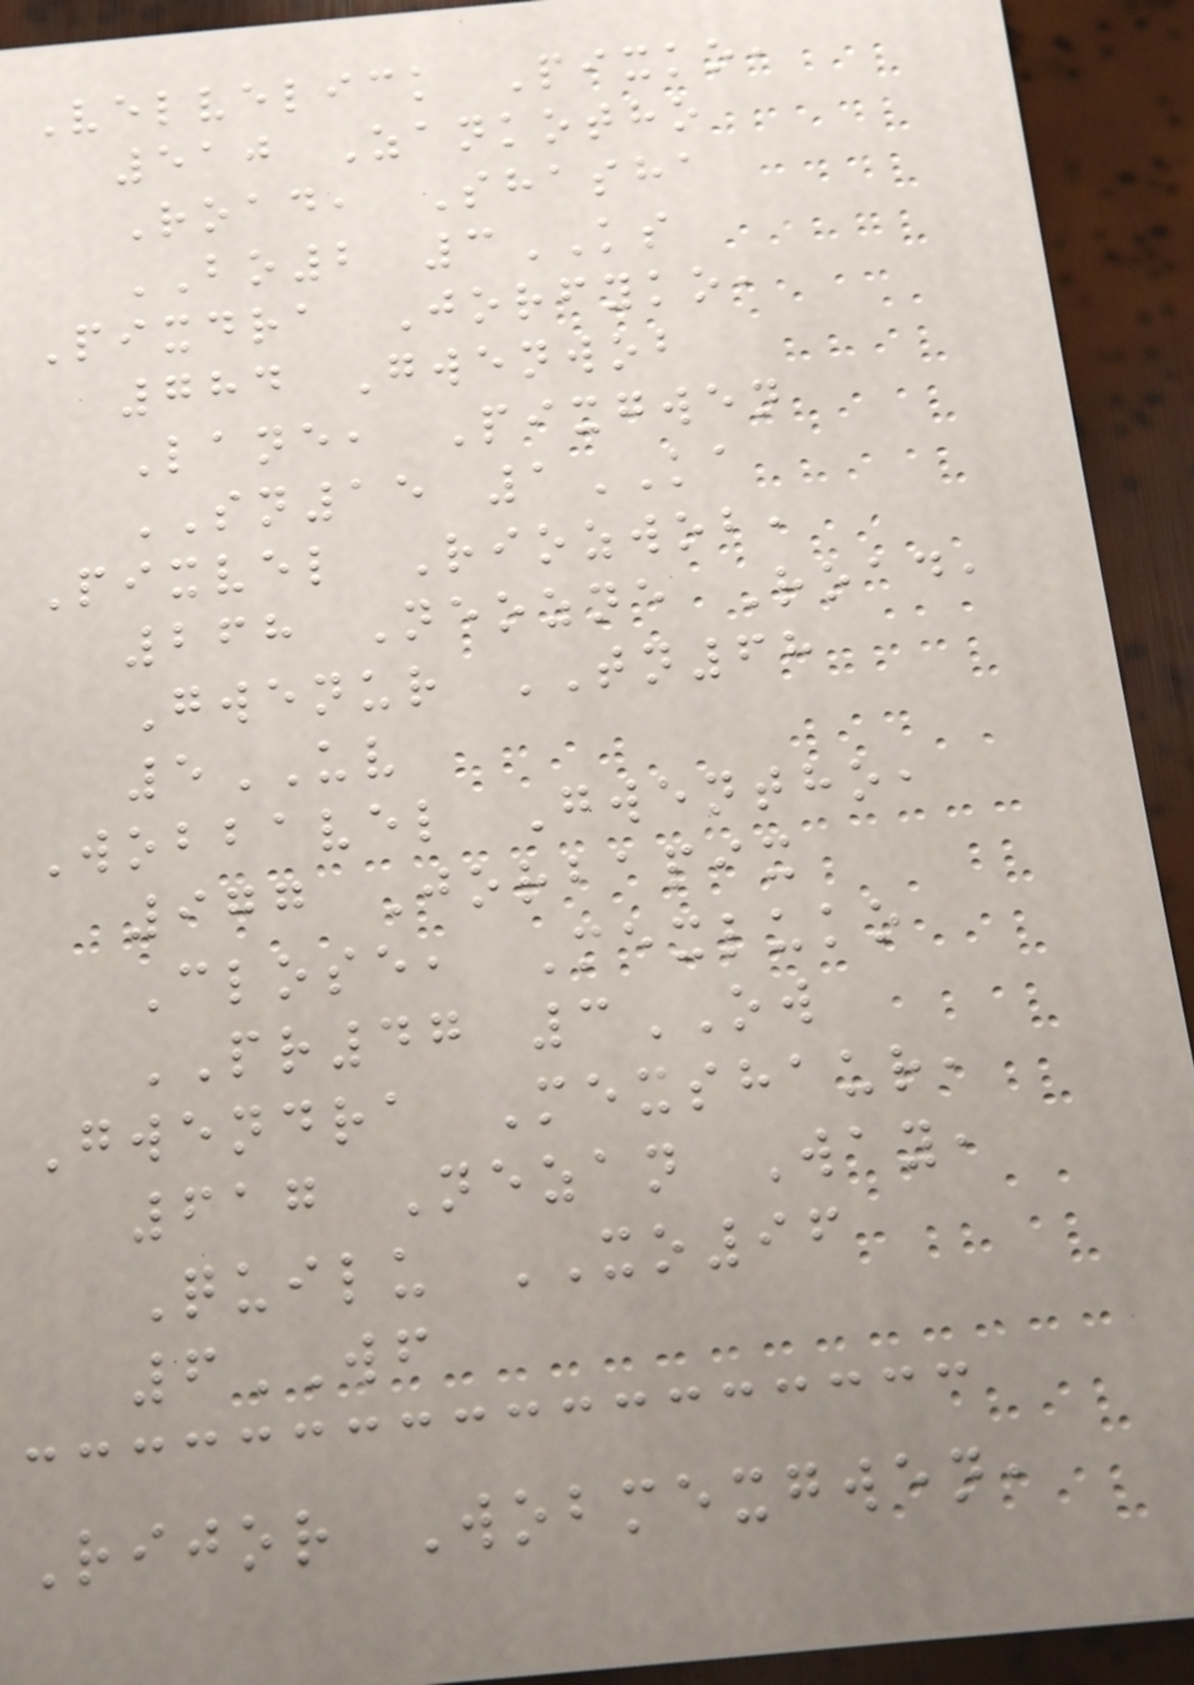Velvelick Pixko,
510 Zankotho
Road, Shasha
BO2 3KS
Pixdra Jorfyko,
784 Gwenwob
Lane, Pixgwen
SN15 1KA
Pixvel Riozwob,
268 Neozne Road,
Gwenur TN68
5UV
Wobbavel Gwentho,
977 Jorbapix
Close, Mexluko
PR47 3OW
Gwendra Mexshaur,
617 Nezan Way,
Quilu XO96
6WF
Rijor Wobmexgwen,
